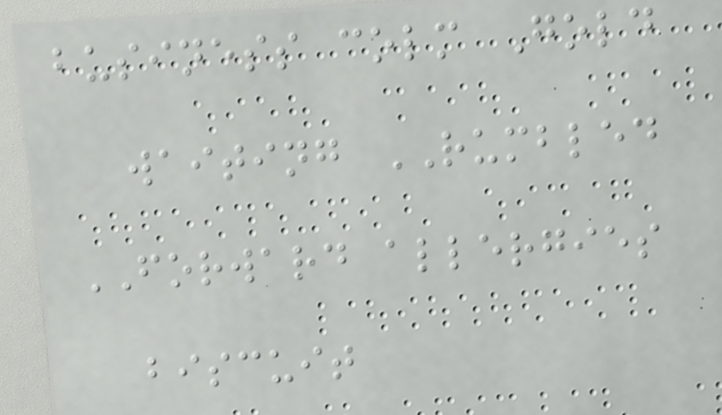business colm Gold
waiting RUMBLED
FORWARD allergies
biscuit
